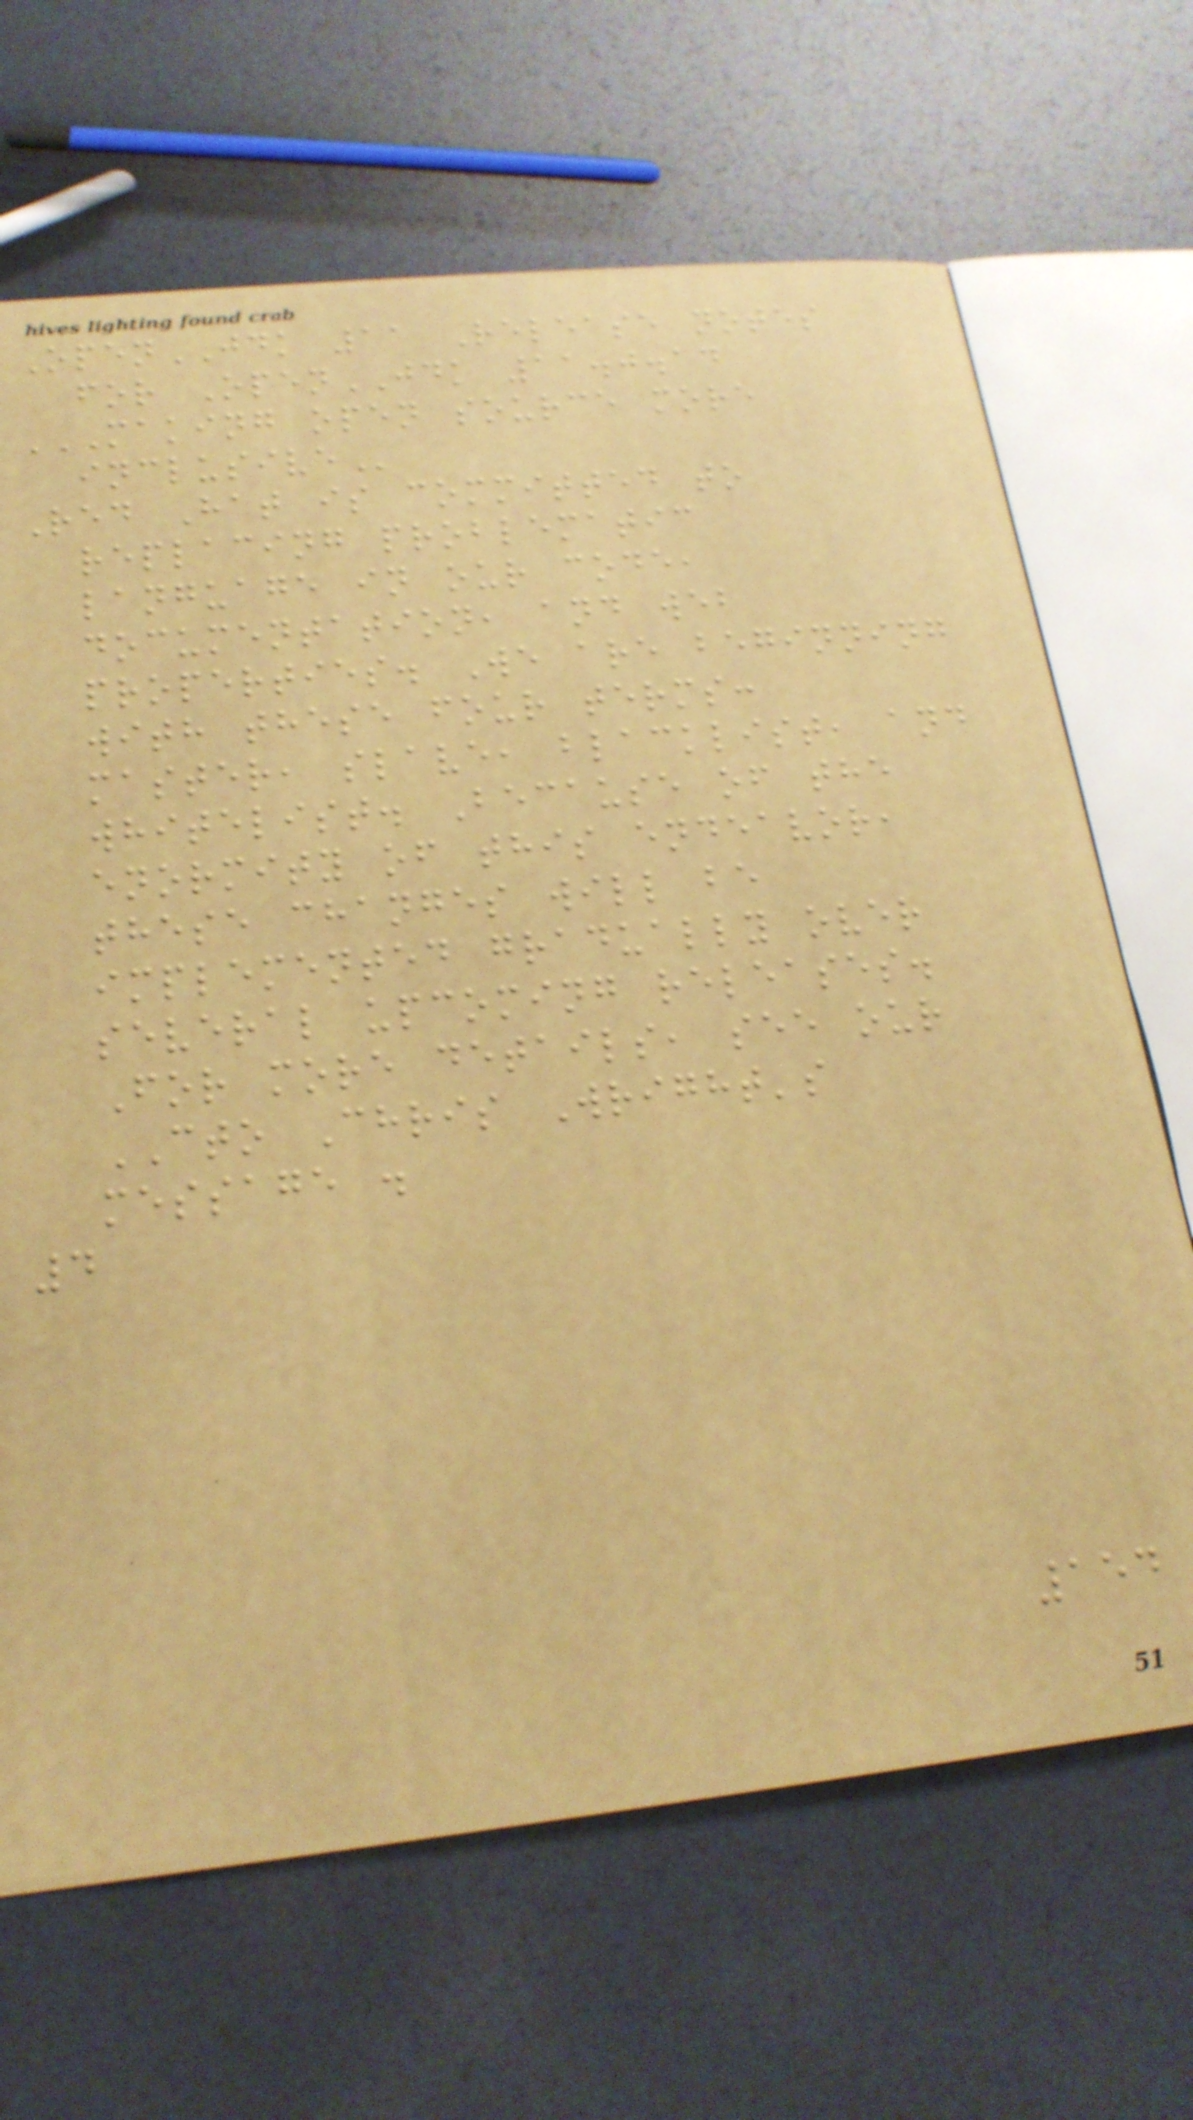OpenJDK 11 Release notes
for OpenJDK 11.0.14
MAKING OPEN SOURCE MORE
INCLUSIVE
Red Hat is committed to
replacing problematic
language in our code,
documentation, and web
properties. We are beginning
with these four terms:
master, slave, blacklist, and
whitelist. Because of the
enormity of this endeavor,
these changes will be
implemented gradually over
several upcoming releases.
For more details, see our
CTO Chris Wright's
message .
4
154
